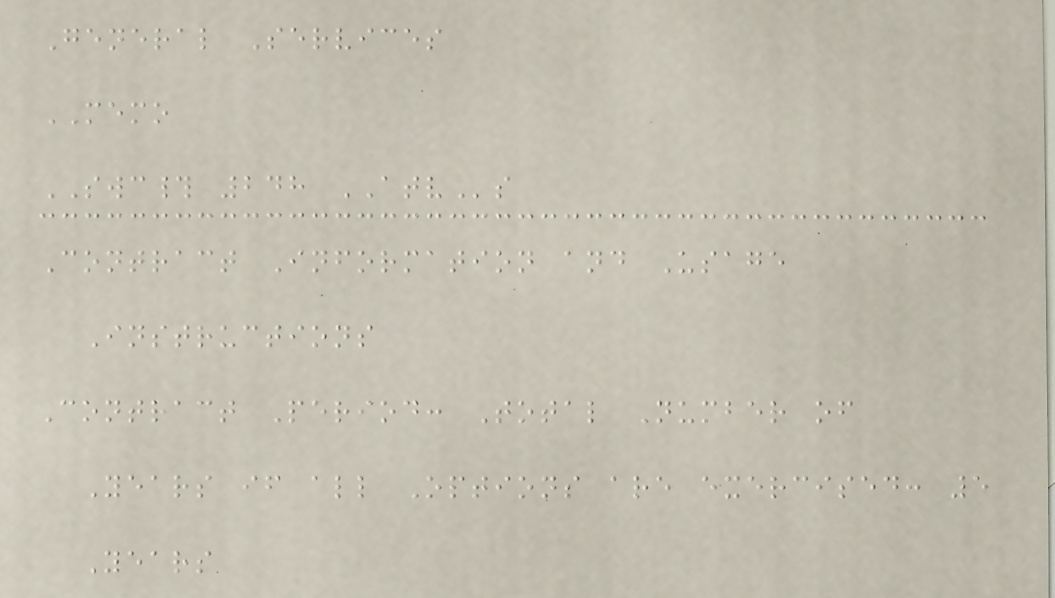General Services
MEMO
SWC# 248 ATVs
Contract Information and Usage
Instructions
Contract Period: Total Number of
Years if all Options are exercised: 5
Years
